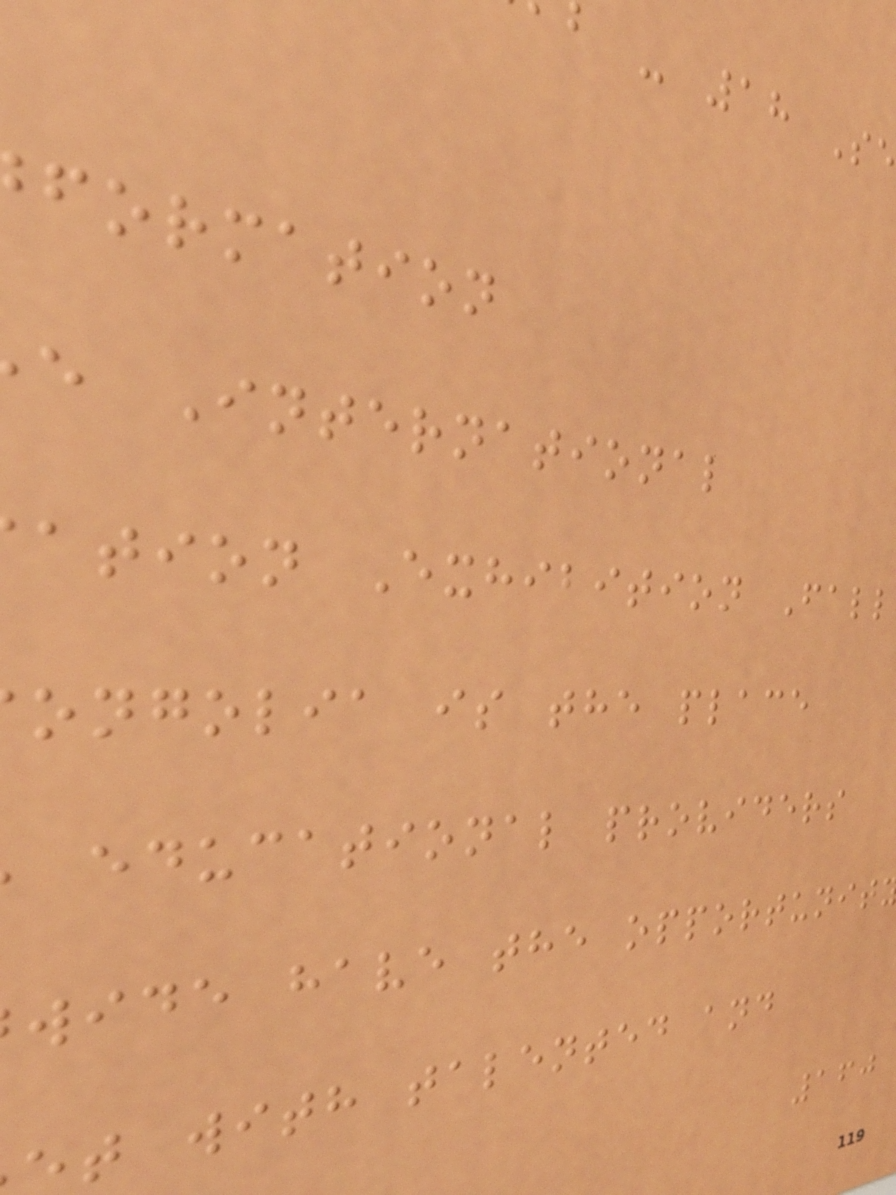b - 18 Se
formation
e International
ation Exhibition Fall
ongolia is the place
educational providers
wide have the opportunit
t with talented and
160
